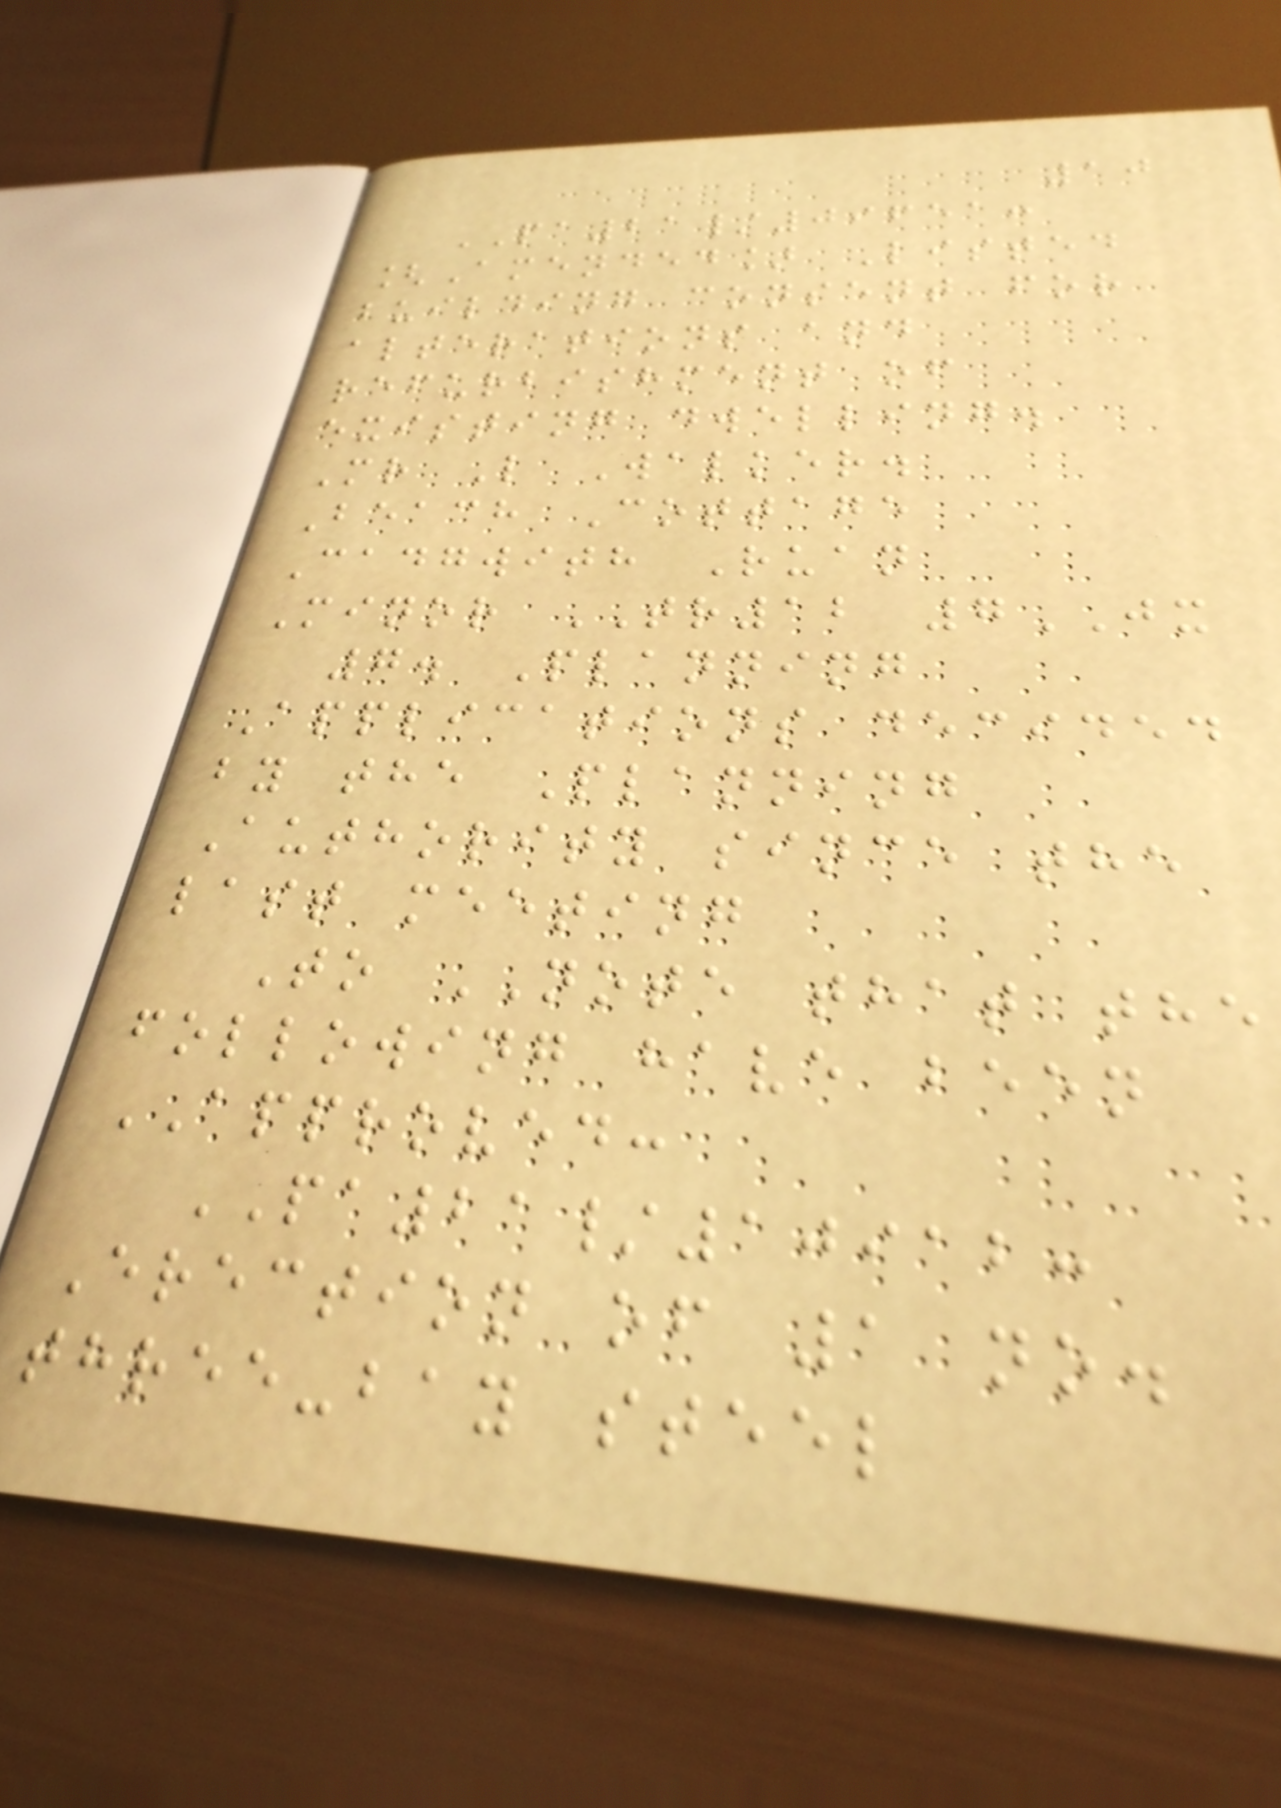10
PA21/09651:
[Amended] Listed
building consent for
alterations and
refurbishment of
existing dwelling.
Mr L Walker.
Beach Cottage
Cadgwith Ruan
Minor TR12 7JX
7. Planning
Applications decided
by the Planning
Authority since the
last meeting
To NOTE that the
following have been
APPROVED:
PA21/10912:
Erection of 1 no.
three-bay steel
